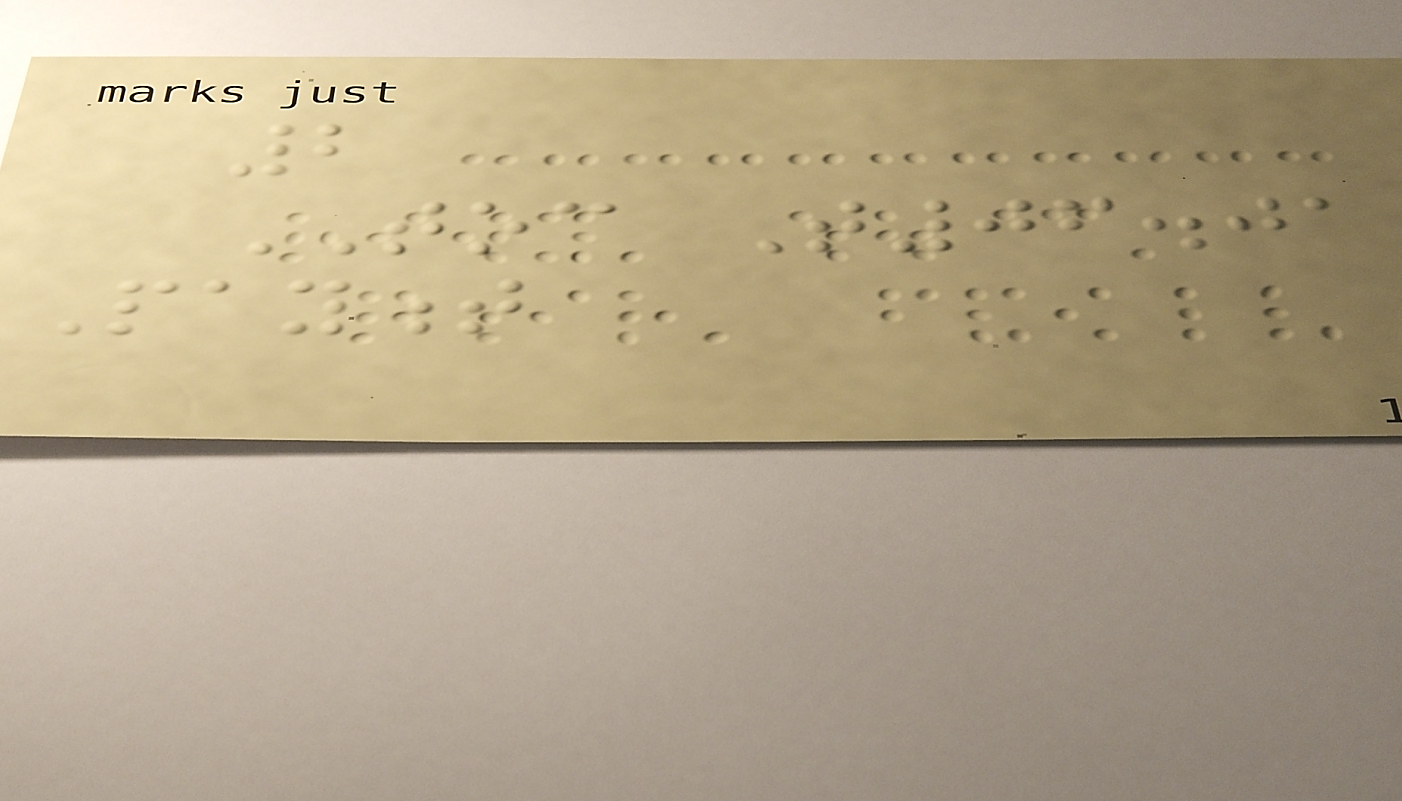2
TOC T06.01
Payment
